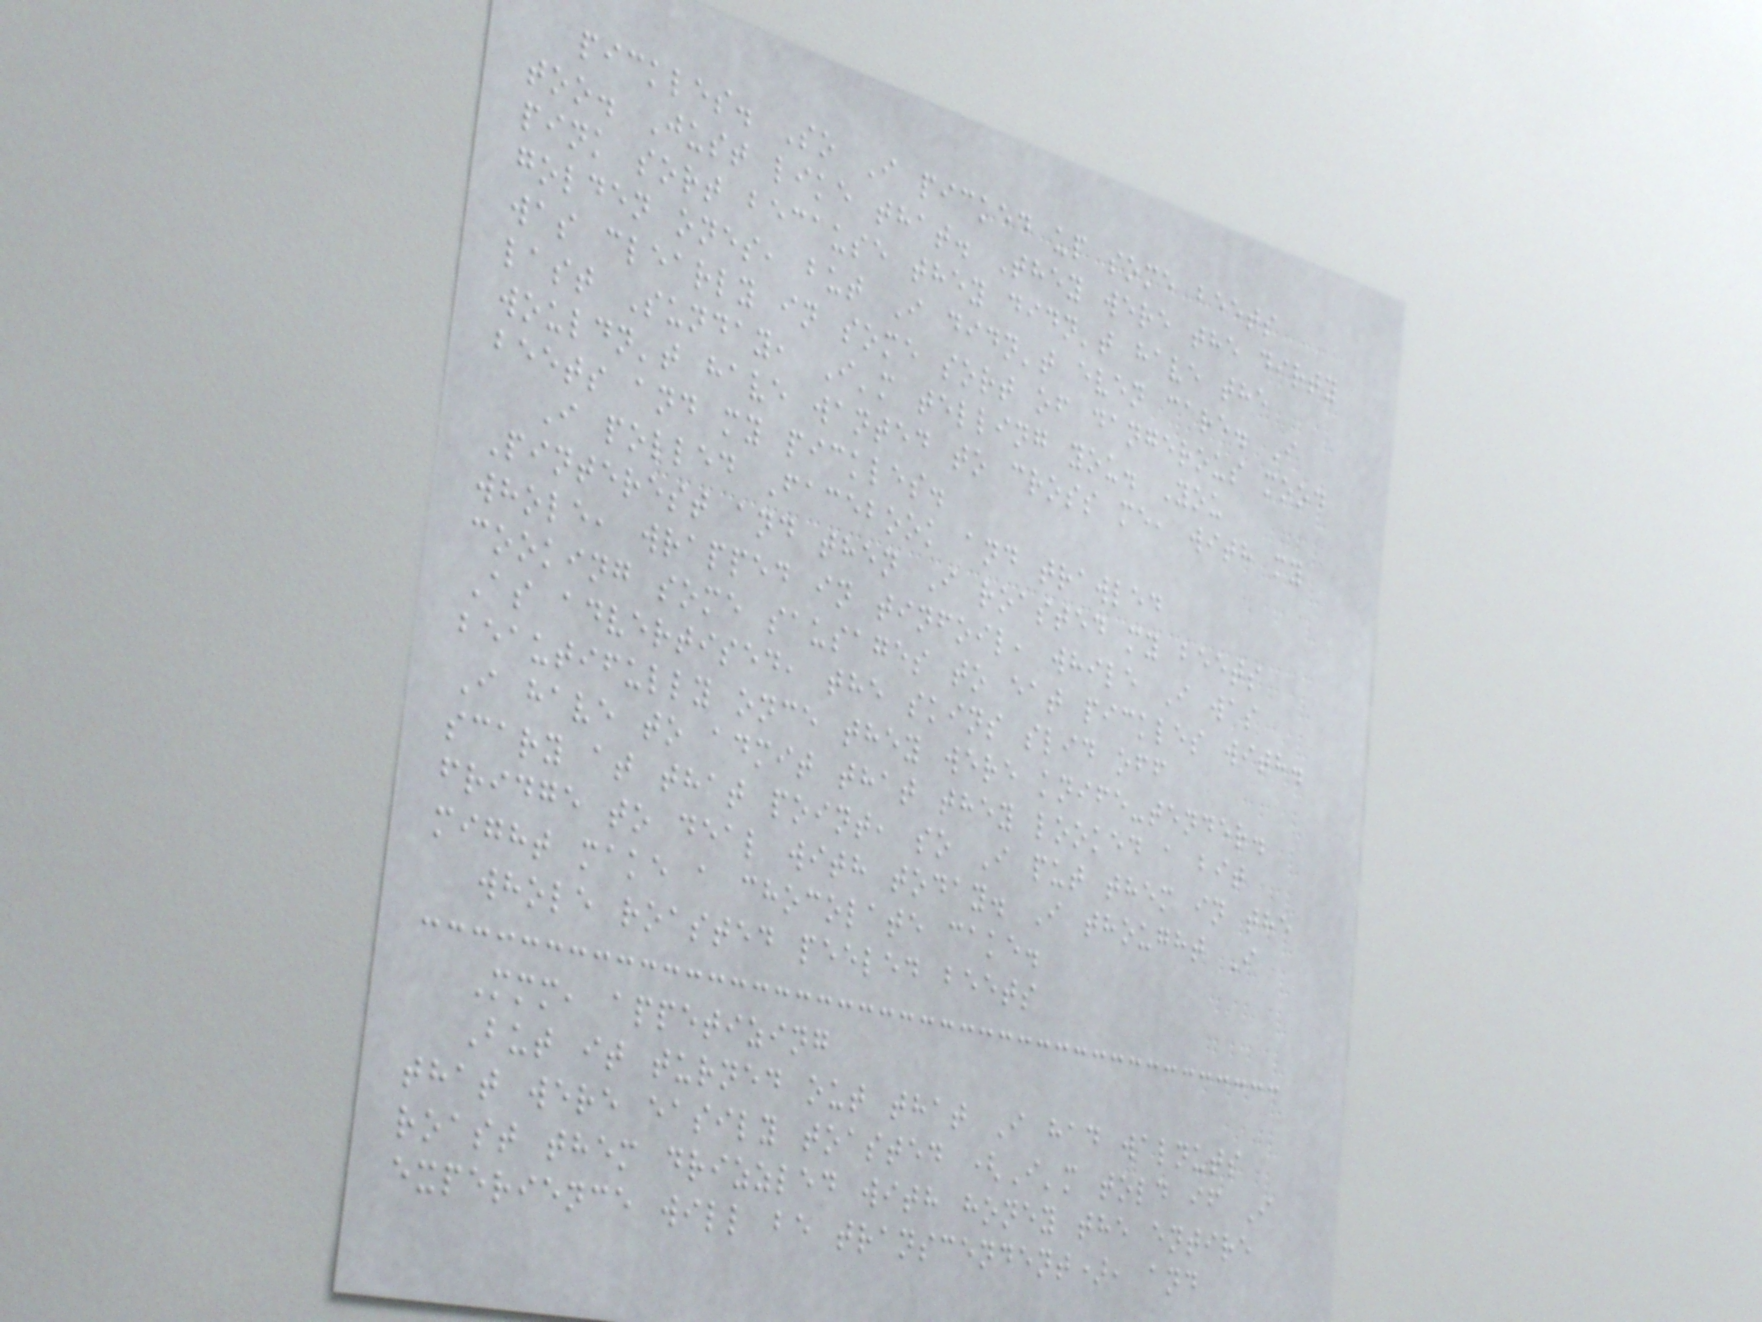pickles. So I picked up some beets
too. Just like that. They were the dirty
pink sort because they didn't have the
golden ones, but I didn't even care. I
was clearly in some sort of dangerous mood
last Sunday, I'm telling you. You
wouldn't have wanted to cross me, with my
beets and my pickles.
I polled Facebook and trawled
Pinterest and then I roasted my beets
whole, wrapped in tinfoil, while I was
cooking some sausages to eat pickles with.
As advertised, the skins slid off
beautifully once they were knife-tender.
I have to admit that they looked a bit
scary at that point, so I put them in the
fridge to deal with today. I thought I
might make a chocolate cake.
whole roasted peeled beets
Mmm, appetizing
But it turned out that I had walnuts
that were easily toasted (I'm told if I
roast them drizzled with honey the entire
experience will be transcendent), and
